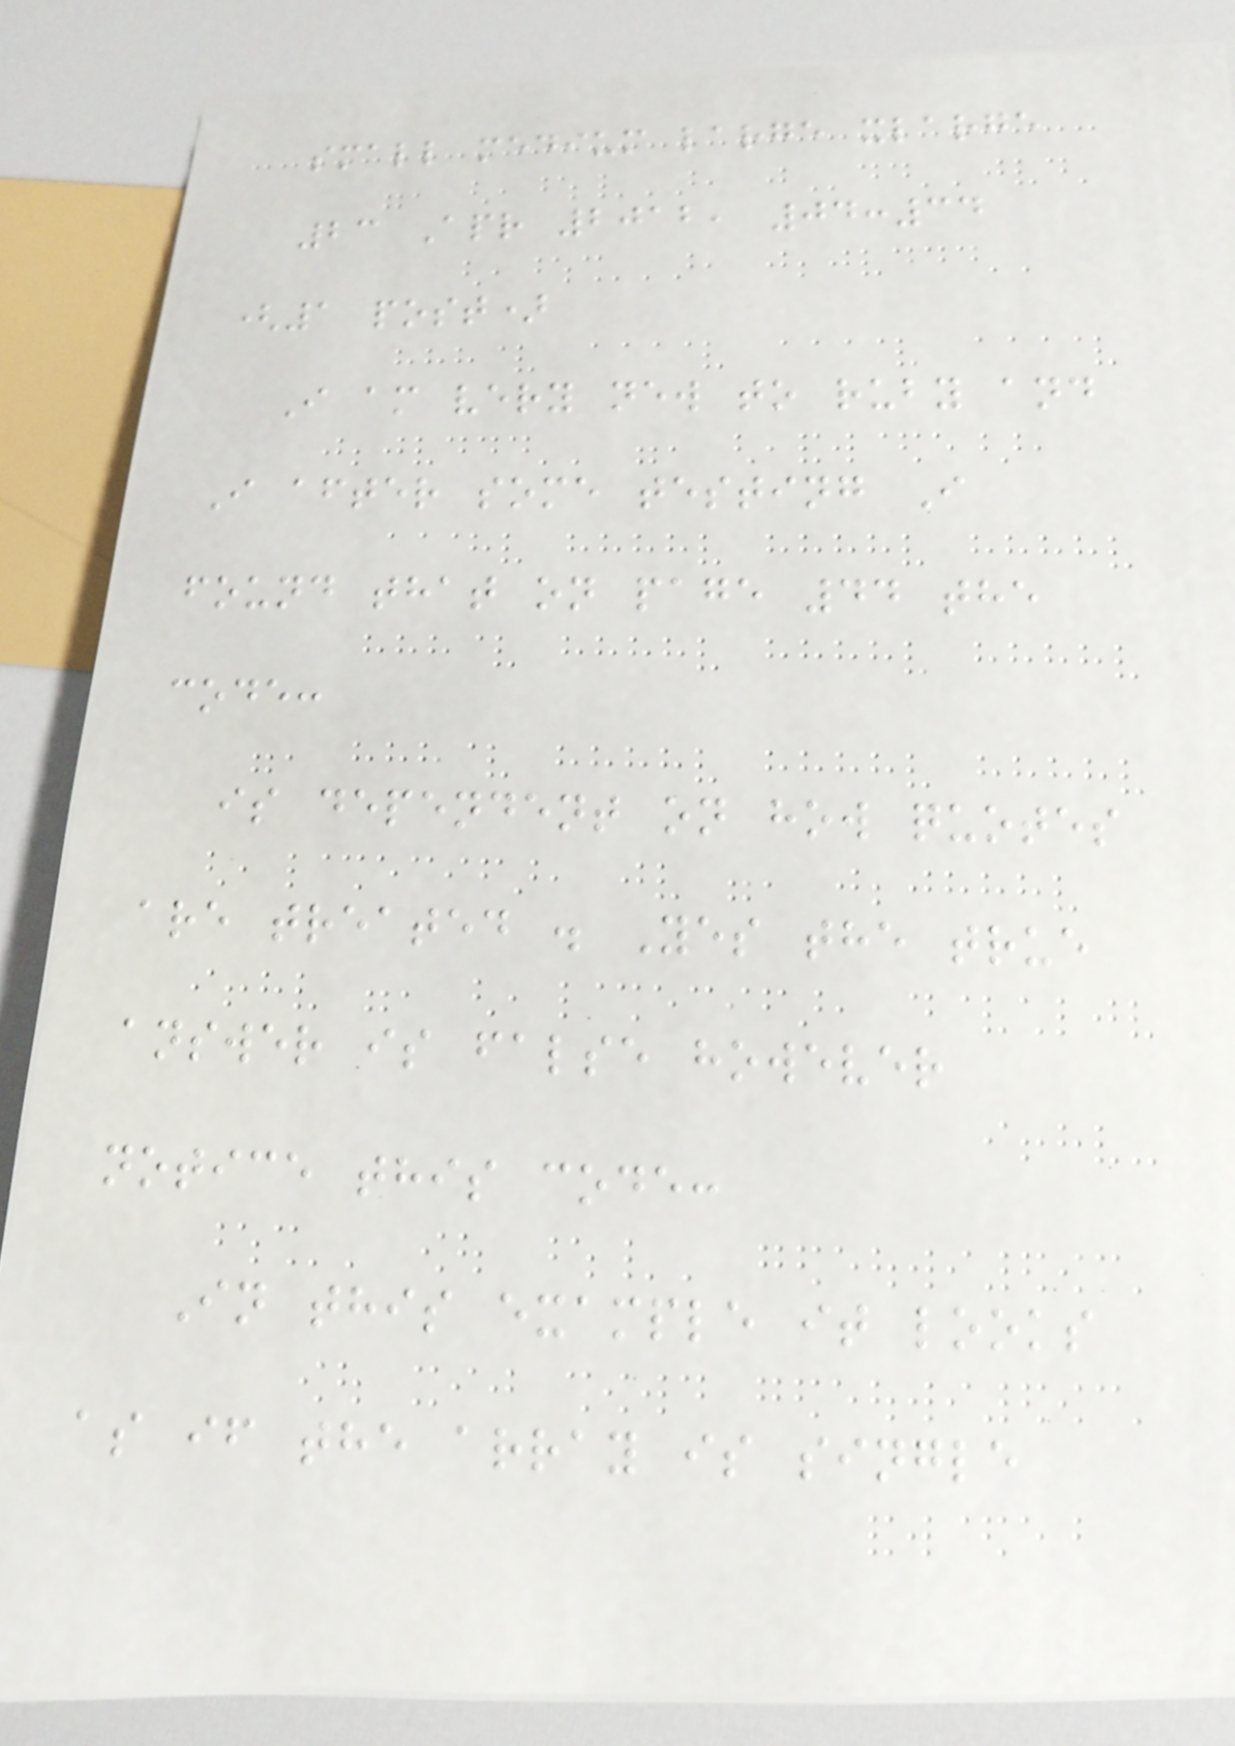small medium large xlarge
23 Apr 2012, 04:34
(1 post)
I am very new to ruby and
I after some testing I
found that on page 44 the
code:
is dependent on how quotes
are treated . Yes the true
answer is false however
notice this code:
In this example it looks
as if the array is single
